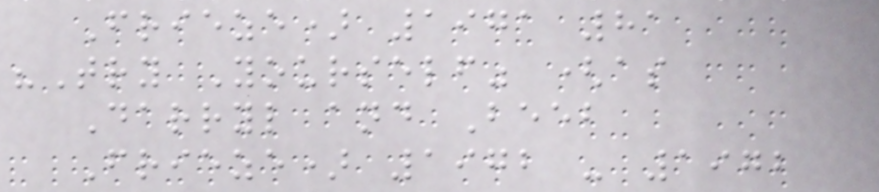Frieze) 1971 81
"Try Yourself" (as
Darryl and Beeb
Frieze) 1972 - 1972
